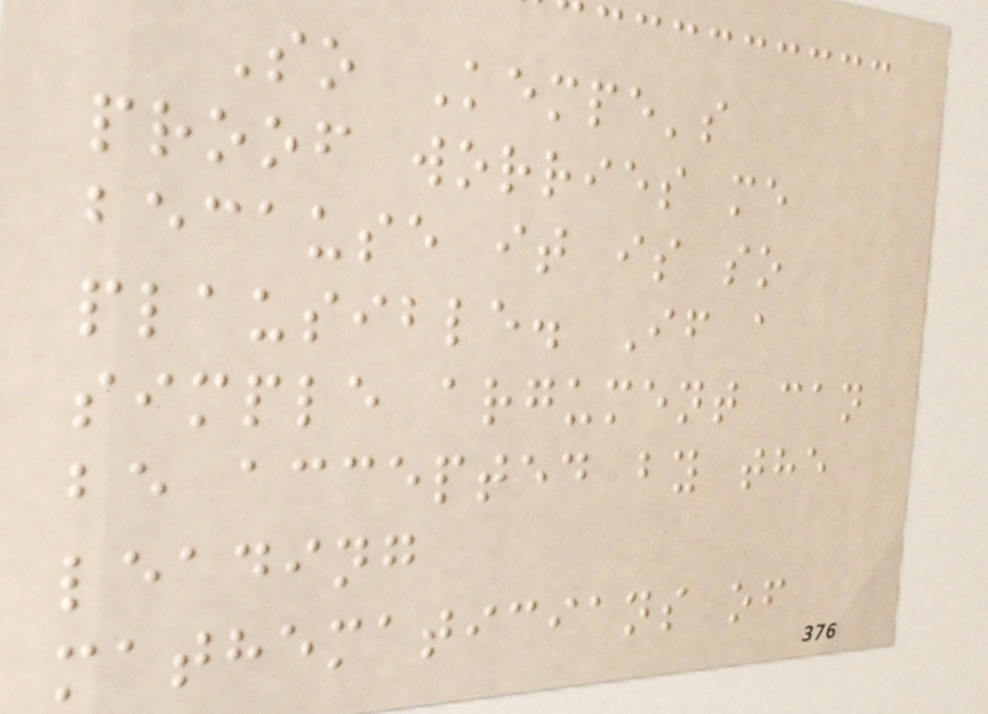So Kempe's
proof worries me
because it is so
plausible. If a
simple argument can
be accepted by the
leading
mathematicians of
